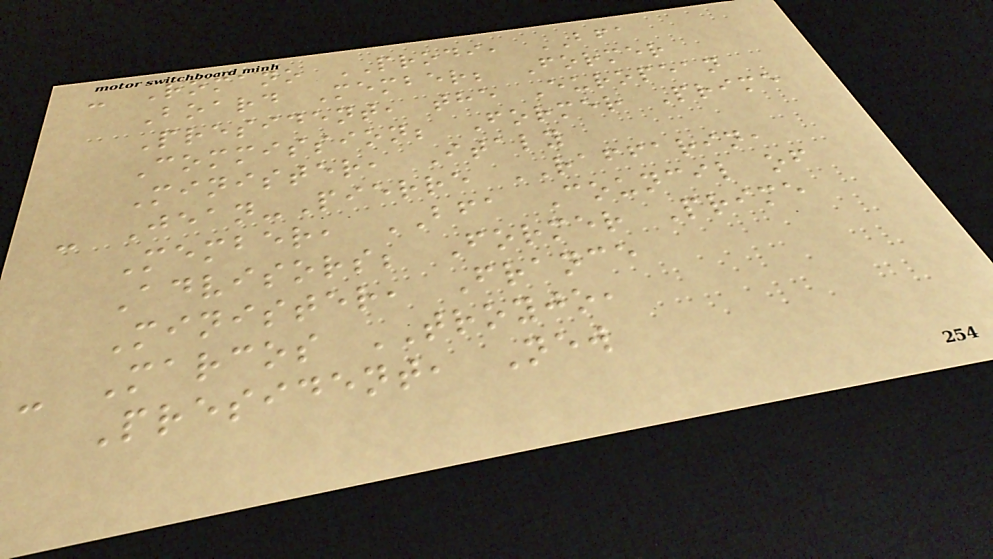- Romano PRODI, BFA
Board Member; Former
President, the European
Commission; Former Prime
Minister, Italy
- Jean-Pierre RAFFARIN,
Member, BFA Council of
Advisors; Former Prime
Minister, France
- Marcos TROYJO,
President, New
